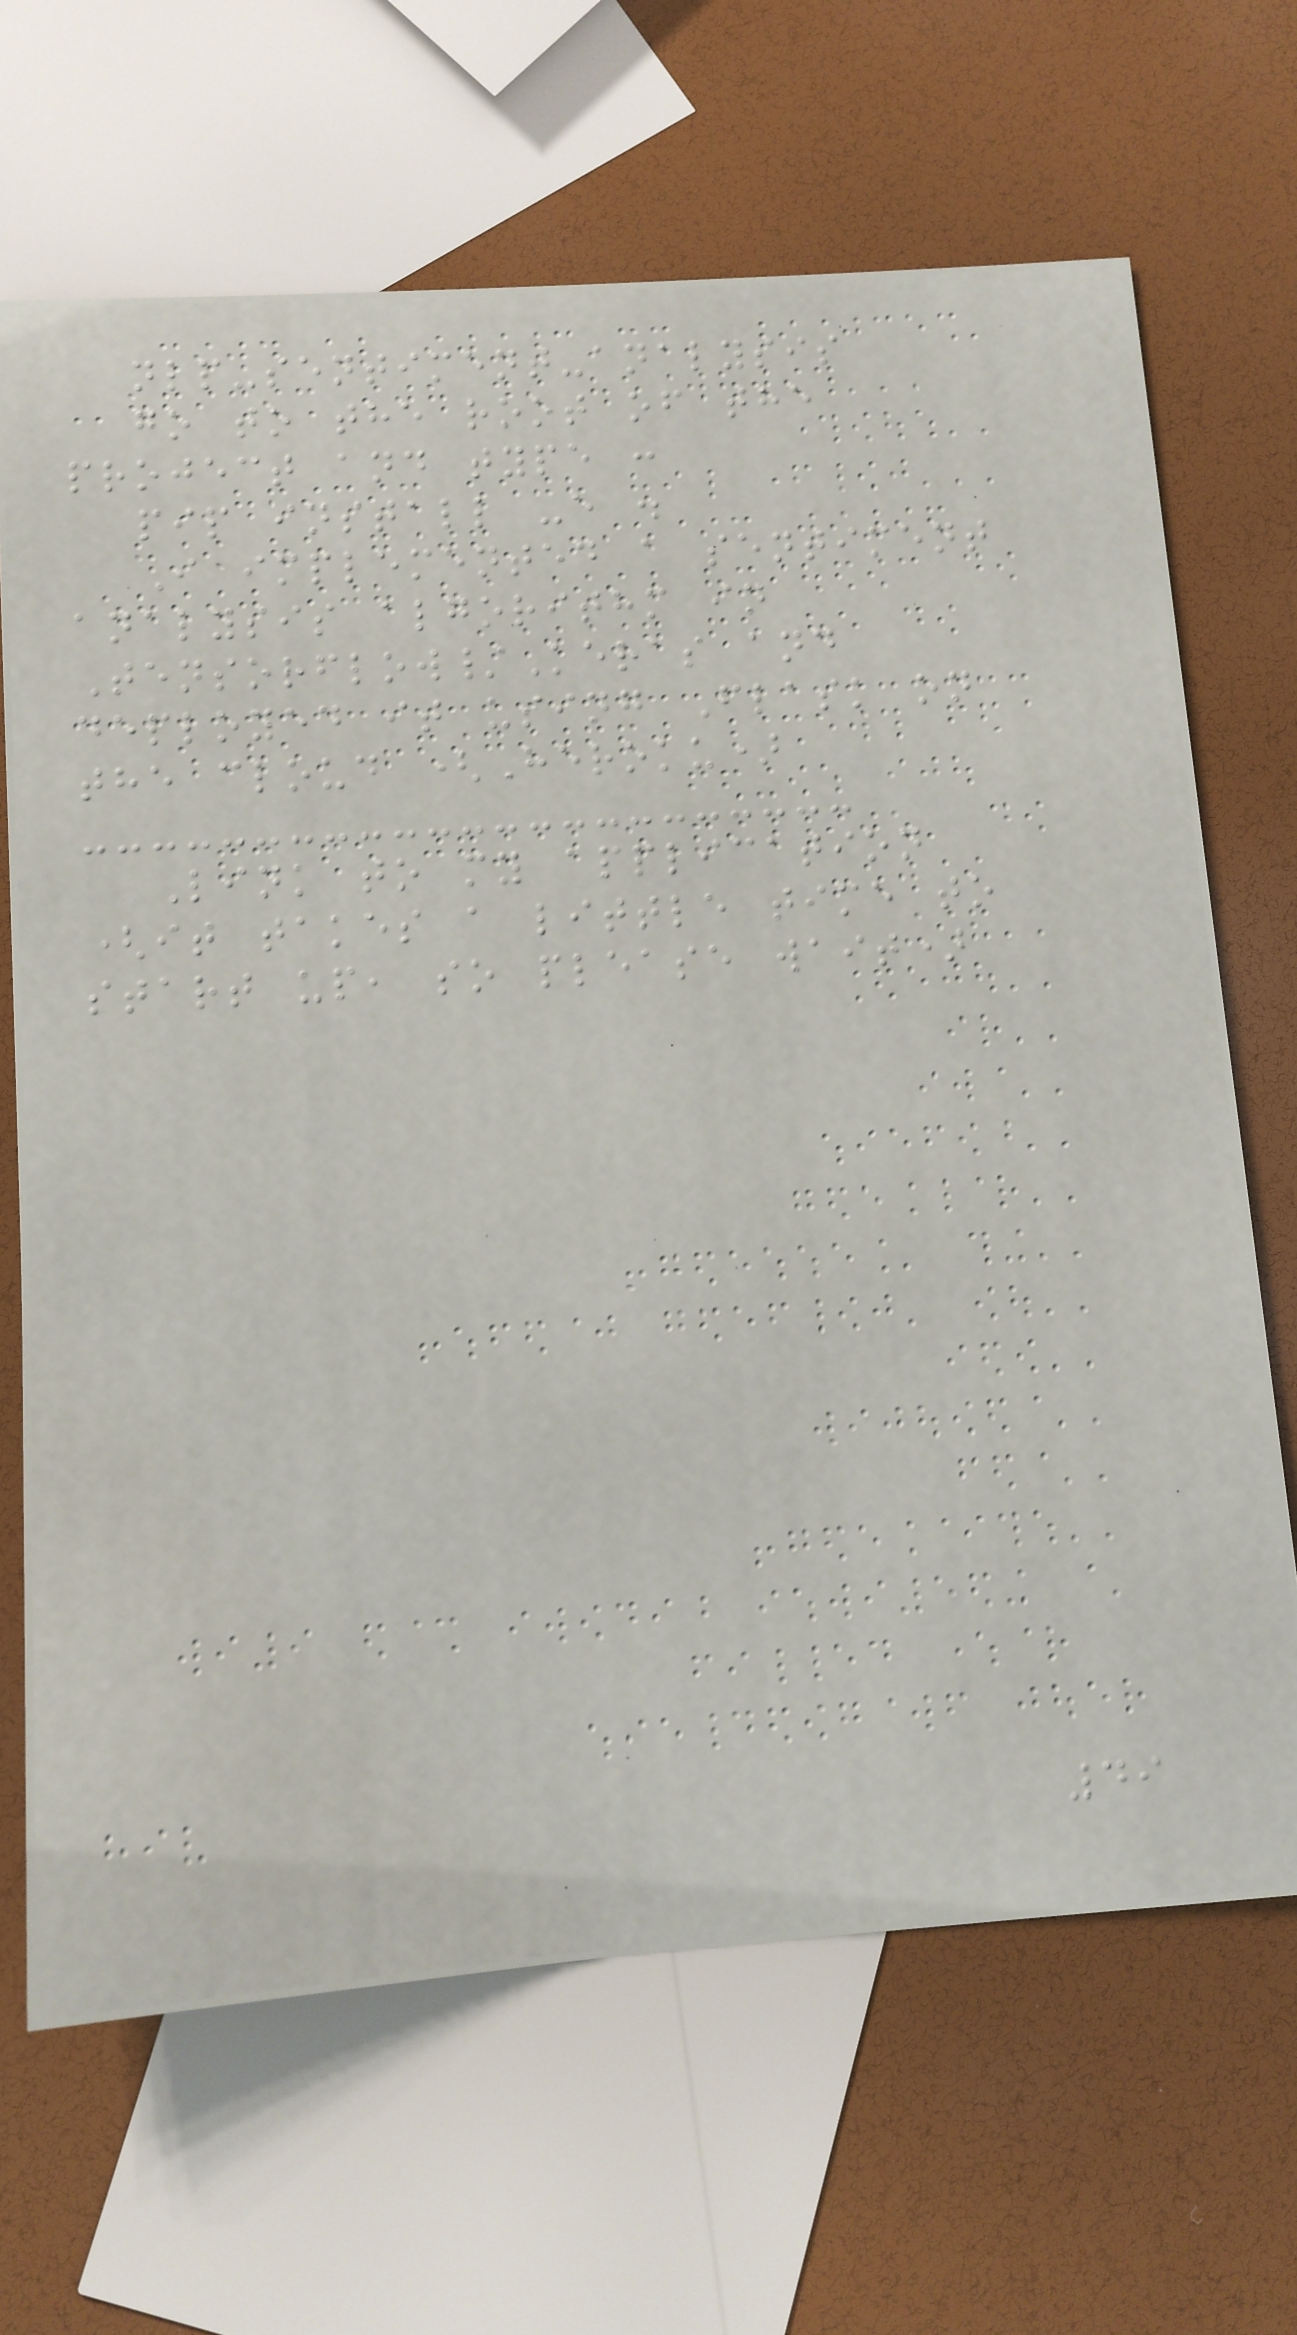nlp-sentiment-analysis
go to the root of the
project and type :
pip install -e .
I implemented a sentiment
analysis algorithm in
Tensorflow/Keras and
deployed it using Flask on
the cloud (Heroku)
Link to my application
(it takes a little time to
start up, so please wait)
49
